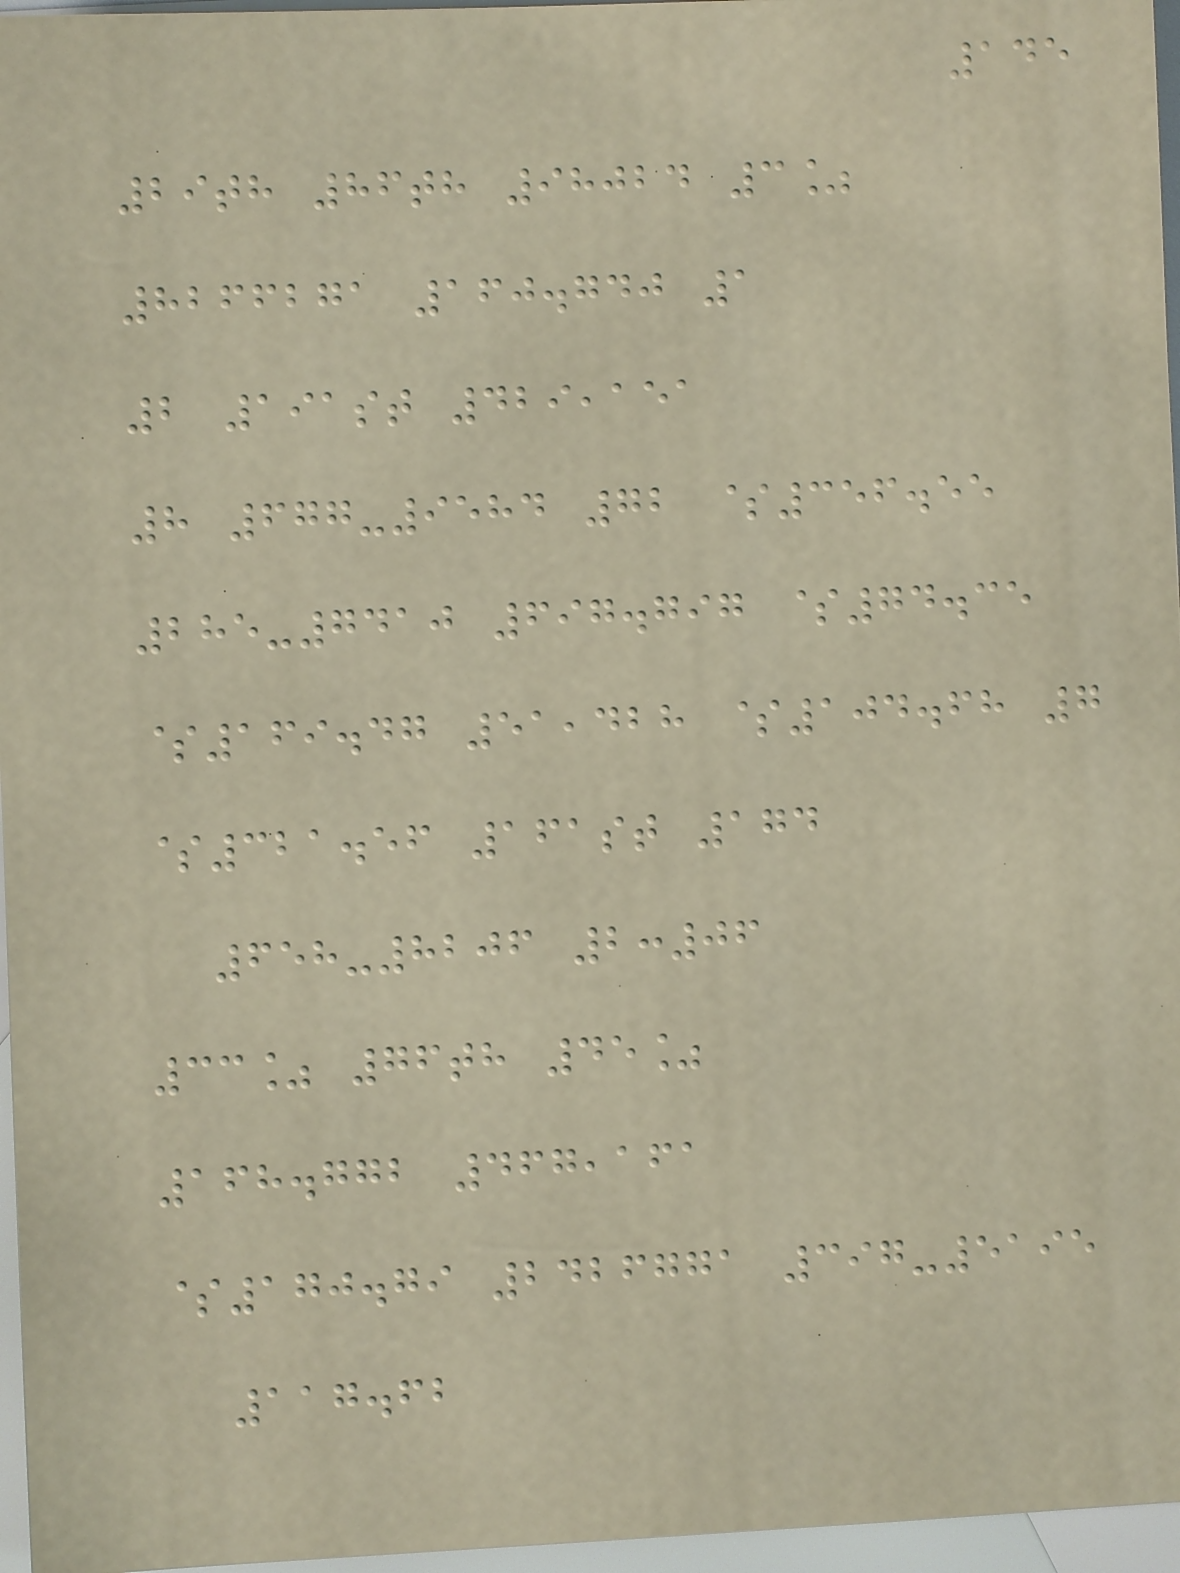145
29th 86th 98024 3%
8266271 160.740 1
2 191st 429,151
8 677-9584 72 $356.55
285-7410 697.797 $74.35
$169.47 51,428 $104.68 7
$321.56 161st 174
658-8206 2:06
33% 76th 45%
168.772 467,161
$170.79 2426771 397-5195
117.62
